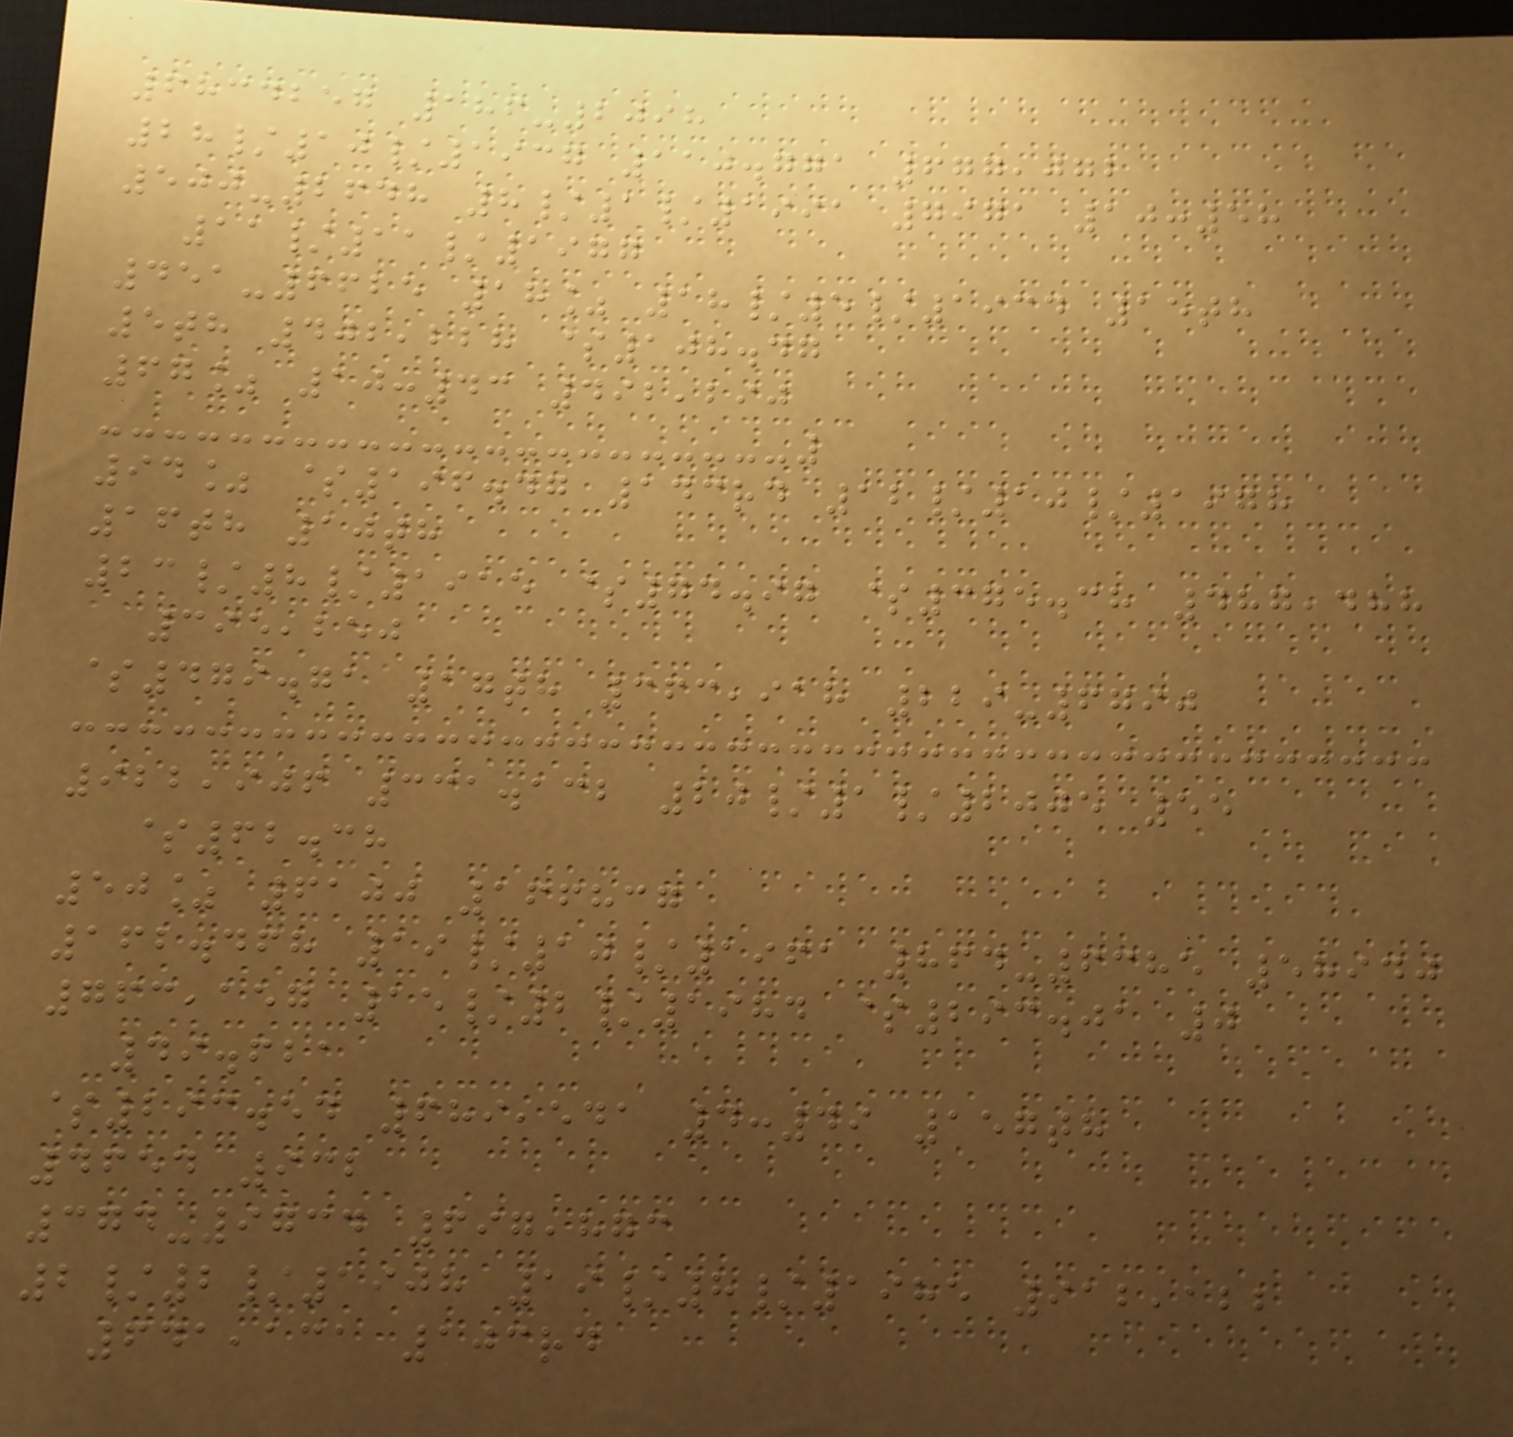6834257 186-2098
28/10/1937 110.771 677,072
500-2648 8/1/1991 7971 10:58
11/11/1977
451-6625 18% 18/5/1934 15th
5th 402,228 $108.47
67% 10:43 492,290
94% $196.47 143rd 12/10/1978
16th 10th
23/8/1915 $74.97 $375.38 487,488
395,250
$479.71 17th 363,918 229-6790
922,906 331.132 20/1/2005 55
$62.38
50% 6100 166837
162.468 19/10/1961 864-6385 58940
763,157 15/2/1984 $293.01 0
49.621
$293.54 689,541 4:49 157th
4654 932
374-9734 697,873
2/2/1908 19/8/1985 912,122
641,131 103rd
